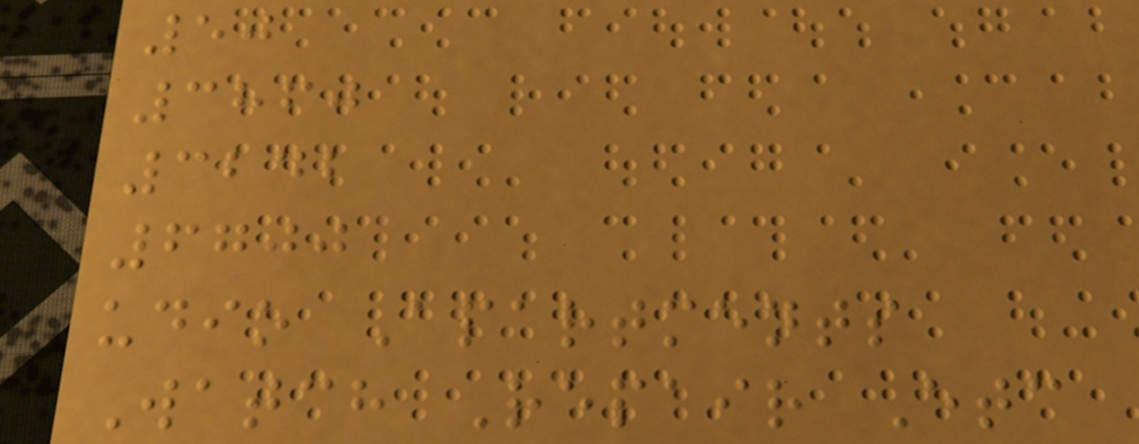50
3860
3242
6700
udio Apartments
Watch Repair Etc
